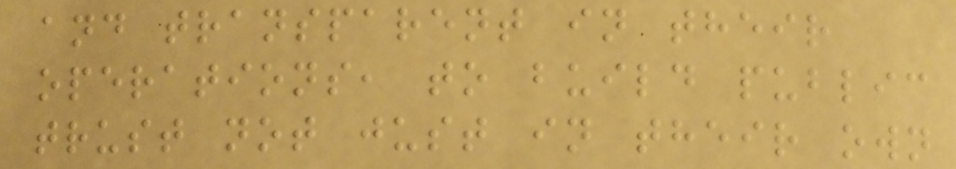and transparent in their
operations, to build public
trust not just in their own
